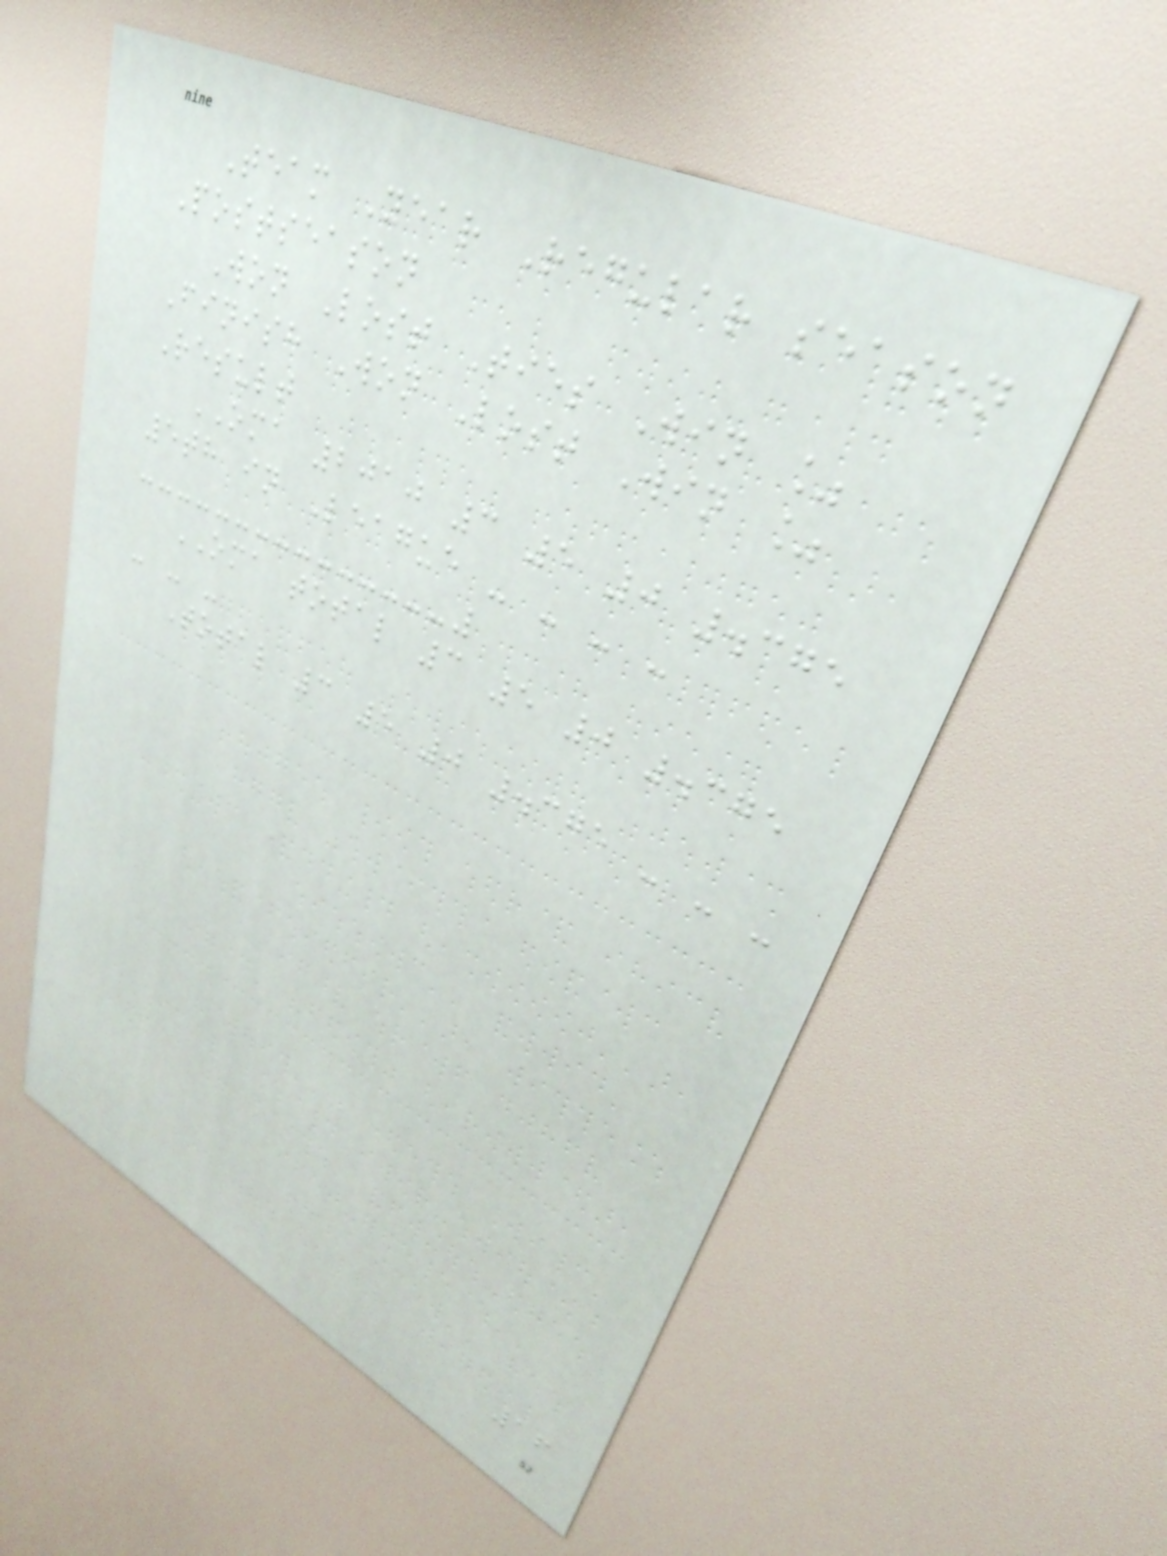Team Year Regular season
Postseason
Won Lost Ties Win %
Finish Won Lost Win %
Result
OMA 2010 3 5 0 .375
5th in League - - - -
OMA total 3 5 0 .375
- - -
Total 3 5 0 .375 - - -
16
